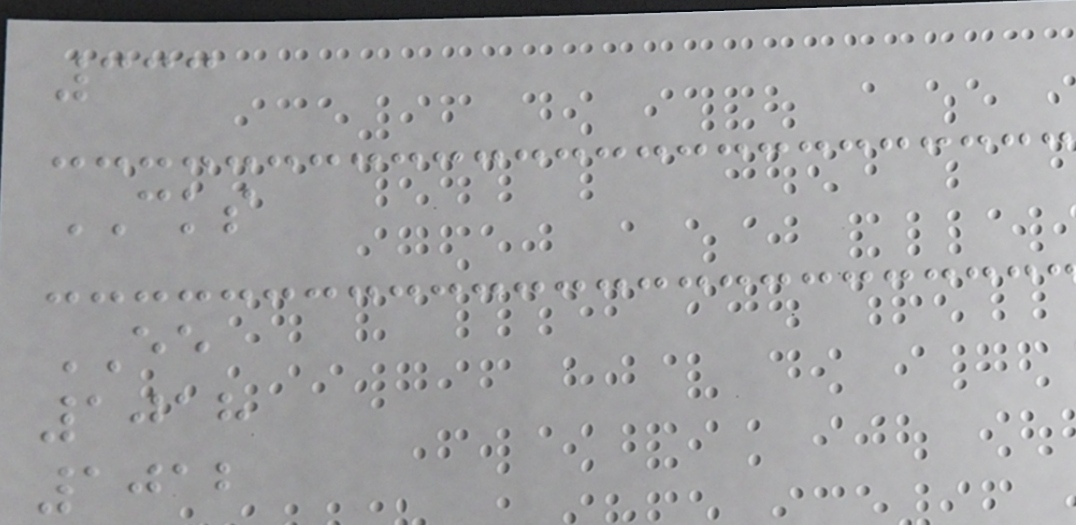333
CKS
EE
1018
1012
